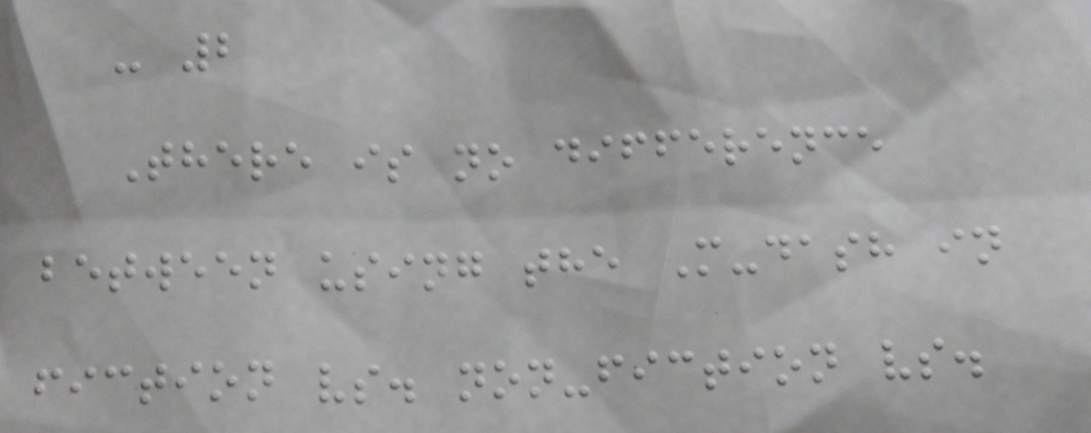- 2
There is no difference
between using the M-dash in
fiction vs. non-fiction vs.
